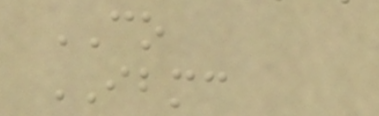CO
IBMC
